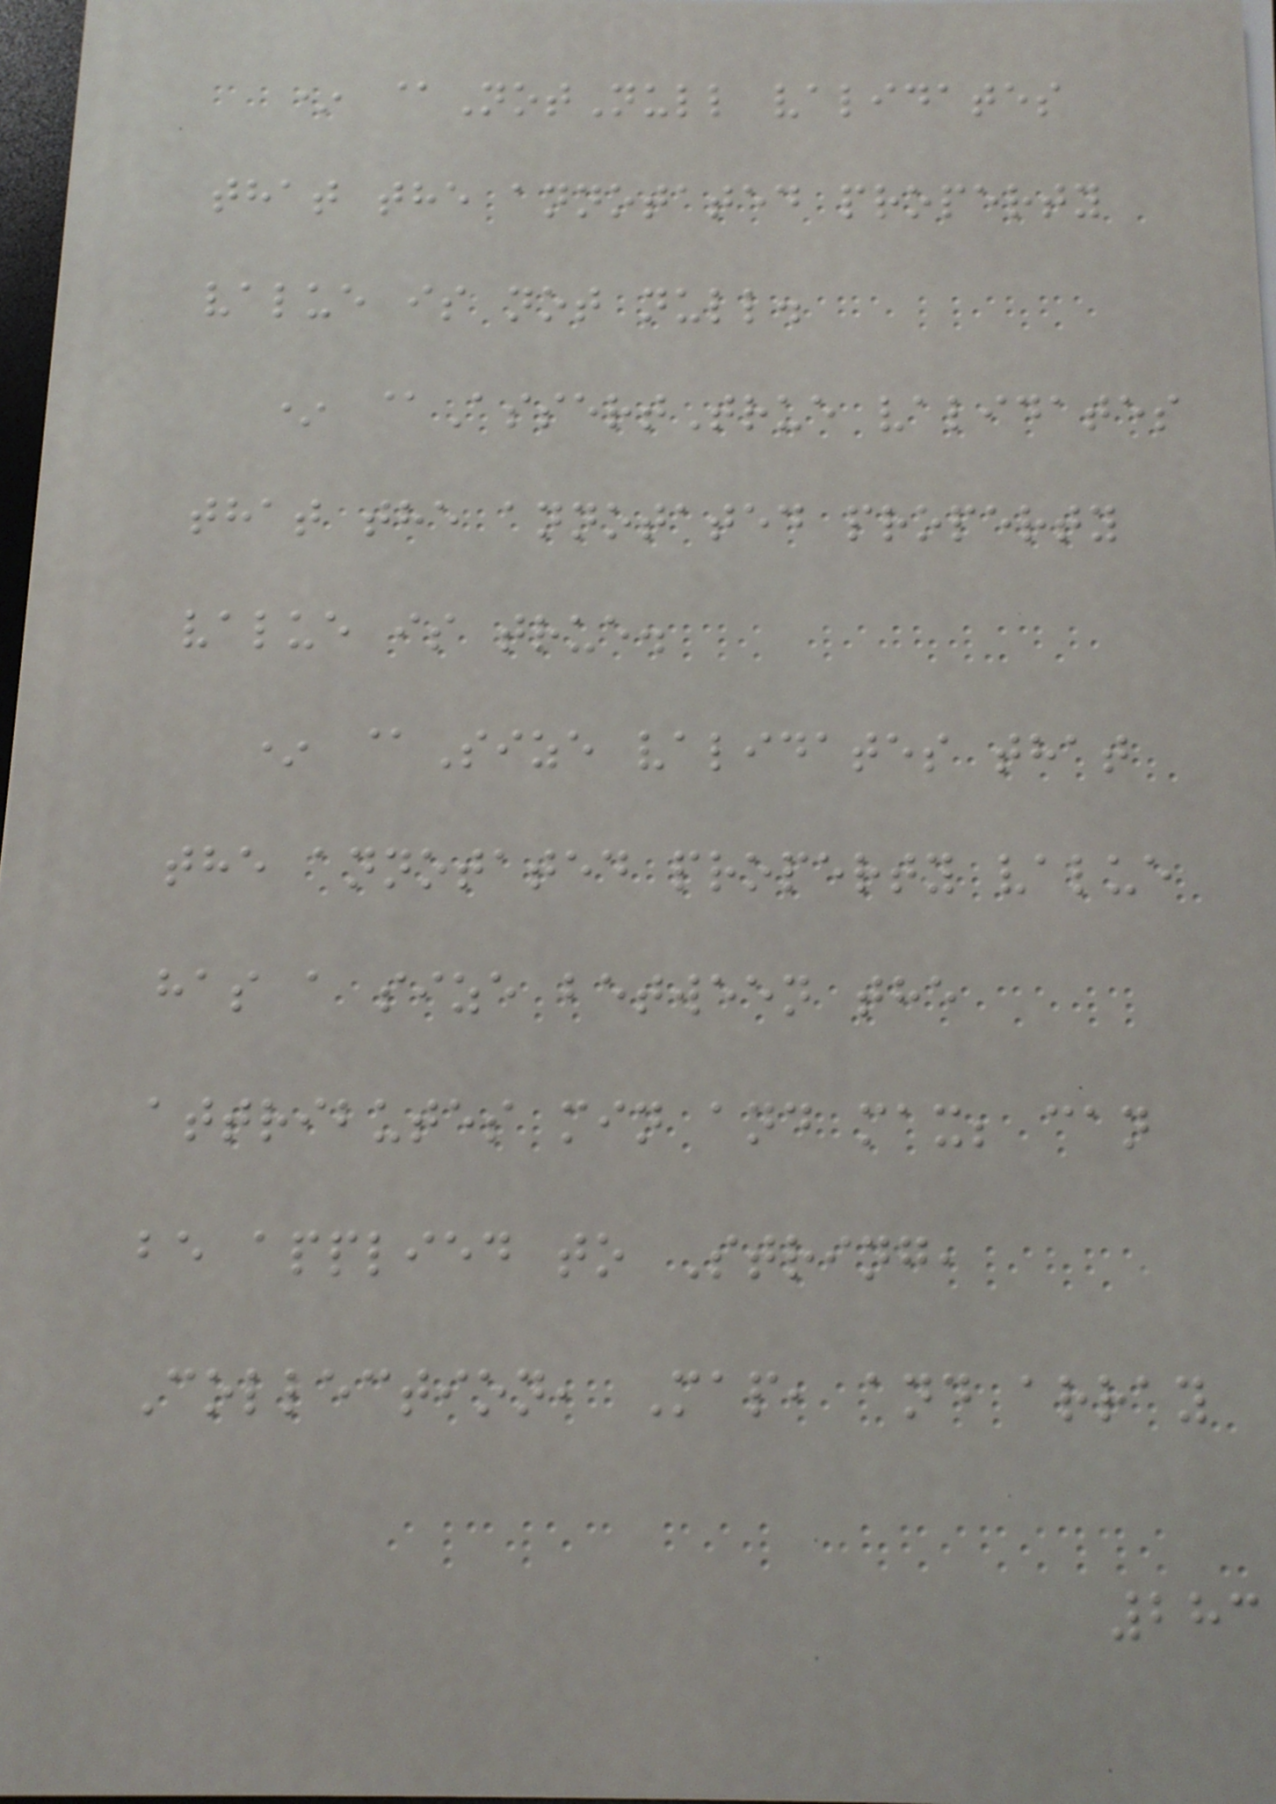* @NotNull validates
that the annotated property
value is not null.
* @AssertTrue validates
that the annotated property
value is true.
* @Size validates that
the annotated property value
has a size between the
attributes min and max; can
be applied to String,
Collection, Map, and array
283
